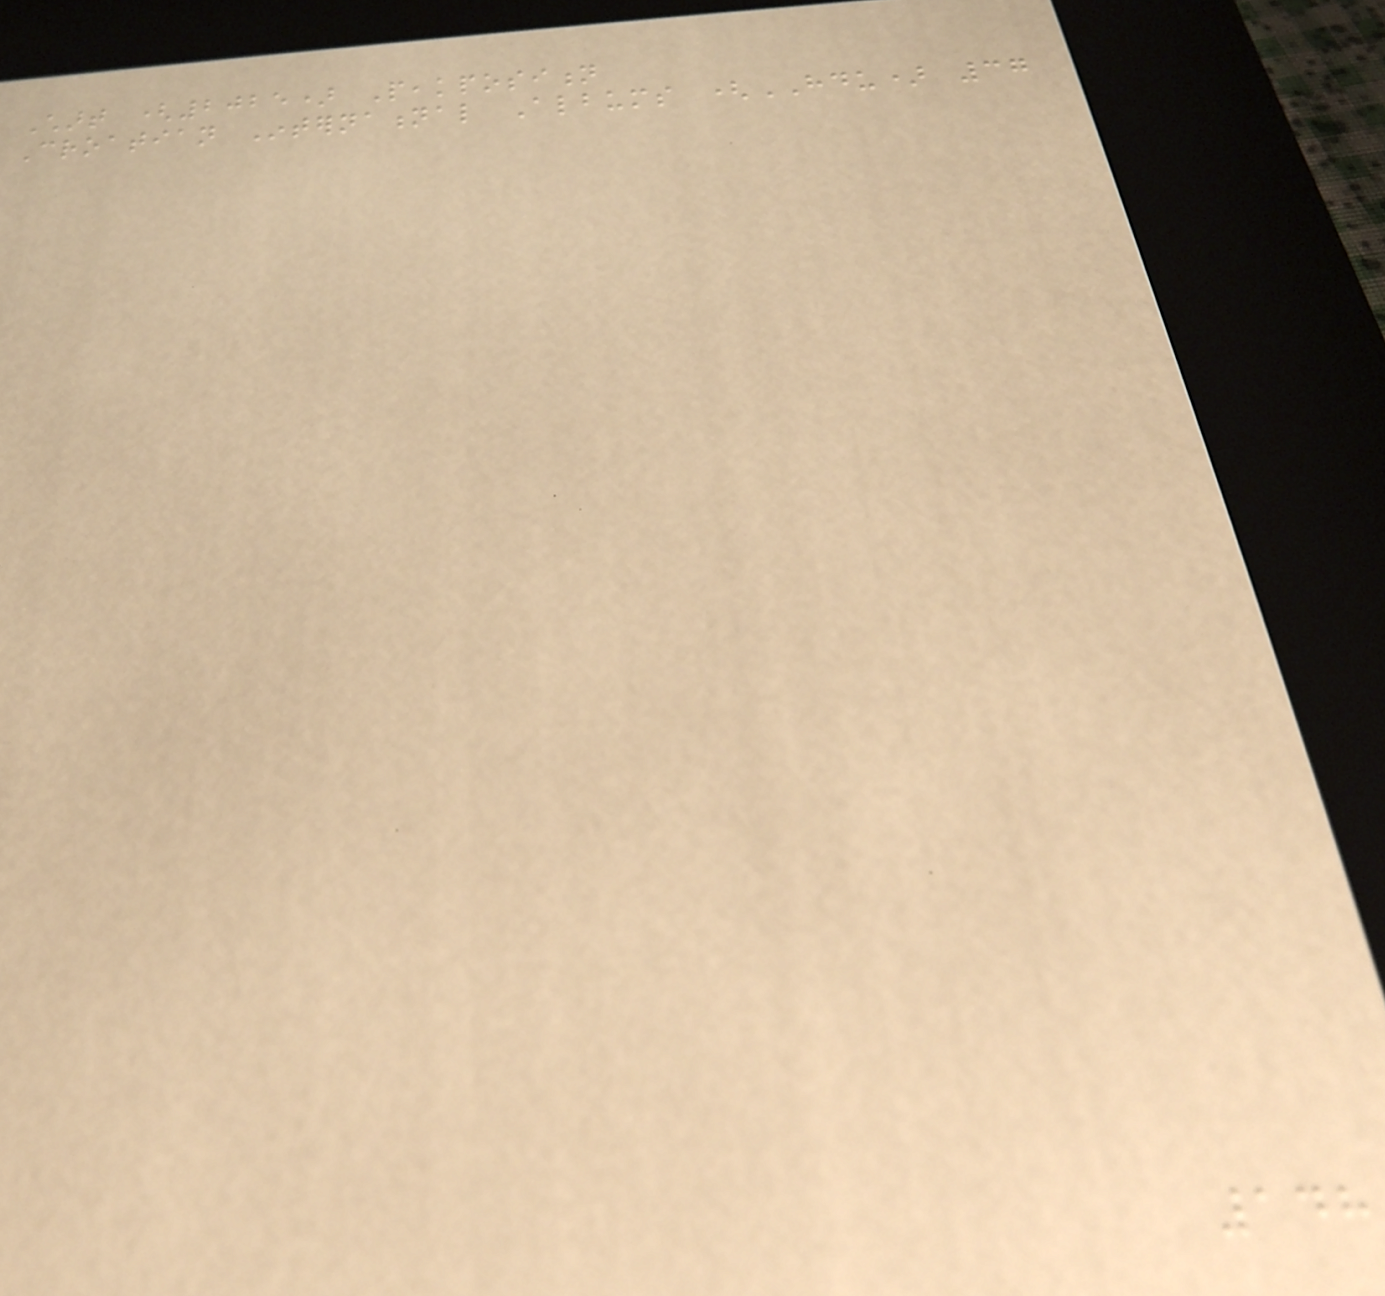Chart (2025) Peakposition
Croatian International Albums (HDU) 37
148
